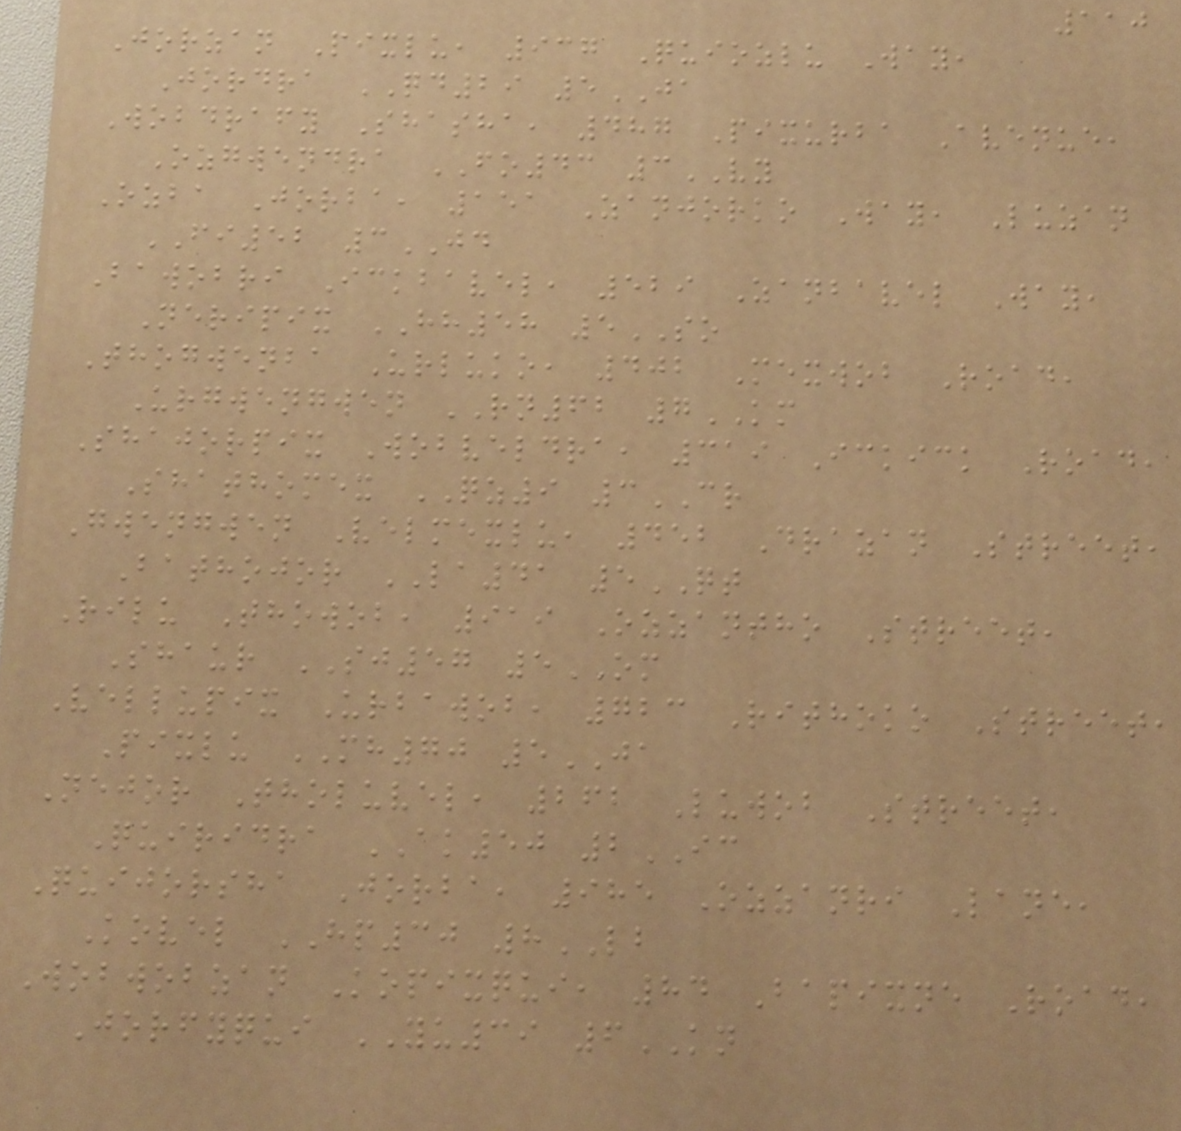110
Jorzan Pixlu, 937 Quiozlu Way,
Jordra QD29 5JA
Wobdrafy Shasha, 487 Pixurba Avenue,
Ozgwendra FO43 3VY
Ozba Jorba, 151 Zanjorko Way, Luzan
FI52 3JD
Bawobri Ickbavel, 529 Zanbavel Way,
Neripix HH58 5SO
Thogwenba Urluko, 402 Mexwob Road,
Urgwengwen RN62 7KM
Shajorpix Wobveldra, 319 Ickick Road,
Shathomex QZ9 3CR
Gwengwen Velmexlu, 452 Drazan Street,
Bathojor LA41 5QT
Rilu Thowob, 919 Ozzantho Street,
Shaur SJ57 5OM
Vellupix Urbawob, 723 Rithoko Street,
Pixlu MH70 5JA
Nejor Tholuvel, 262 Luwob Street,
Quiridra AK50 2IC
Quijorsha Jorba, 985 Ozzanri Lane,
Kovel HP30 8LB
Wobwobzan Kopixqui, 84 Bapixne Road,
Jorfyqui YU39 6KN
